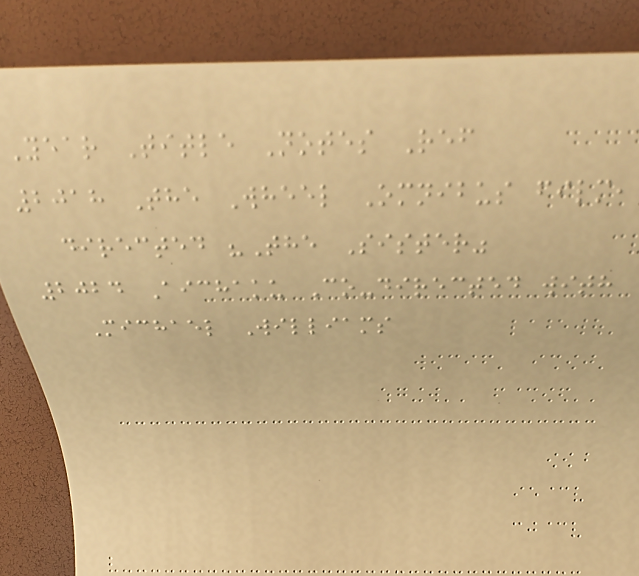Year Title Notes Ref
2018 The Wheel Omnibus film,
directed "The Sister"
2024 Aichaku Co-directed with
Michael Williams
